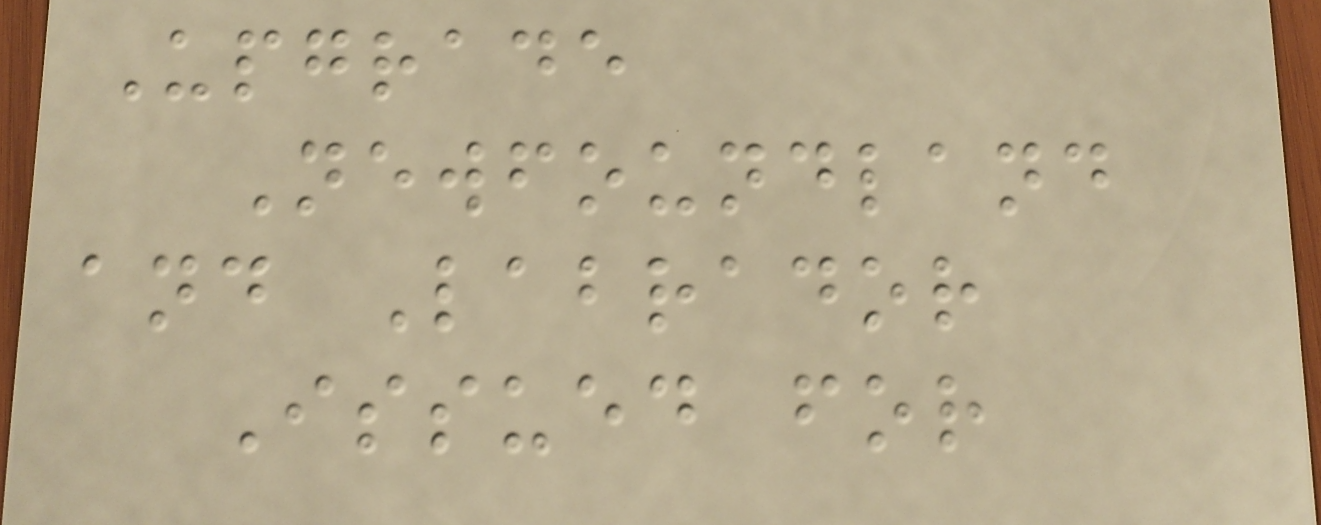Upgrade
Newfoundland
and Labrador
Issued for
